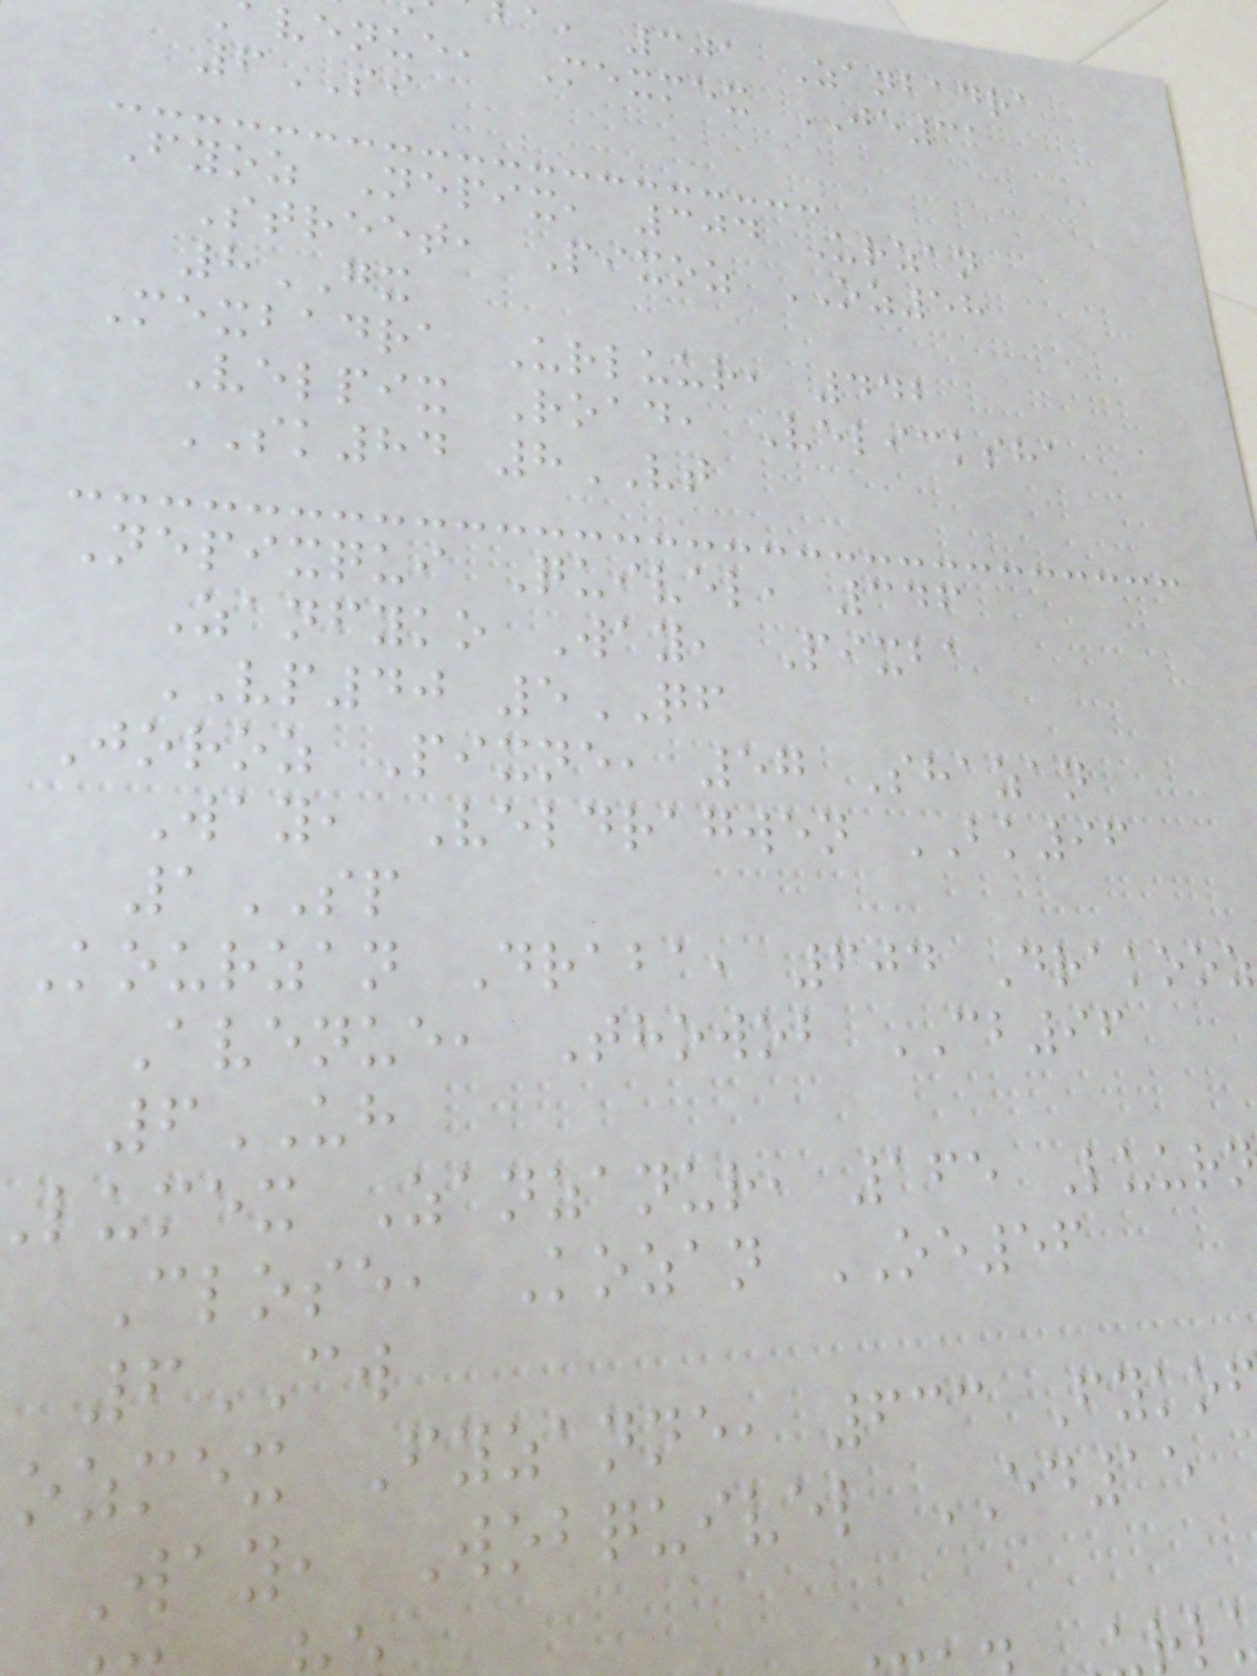a, 301 Zanbadra
venue, Mexmex JE31
6SI
Fyoz Nepix, 304 Urzan
Street, Pixoz OZ58
8GX
Mexbadra Urluur, 442
Velpix Road, Velicksha
SK84 8VT
Nepixqui Quivel, 346
Zanfyko Way, Pixba
VP40 5QF
Joroz Pixne, 57 Shazan
Way, Veldragwen BK96
1SP
Kourzan Draba, 604 Drakooz
Avenue, Thowob CB96
6UH
lumex Zanzanur, 165 Luurn
Close, Kozan OE56
6CW
ozmex Fyzanne, 633 Fyko
Way, Wobquivel ED15
